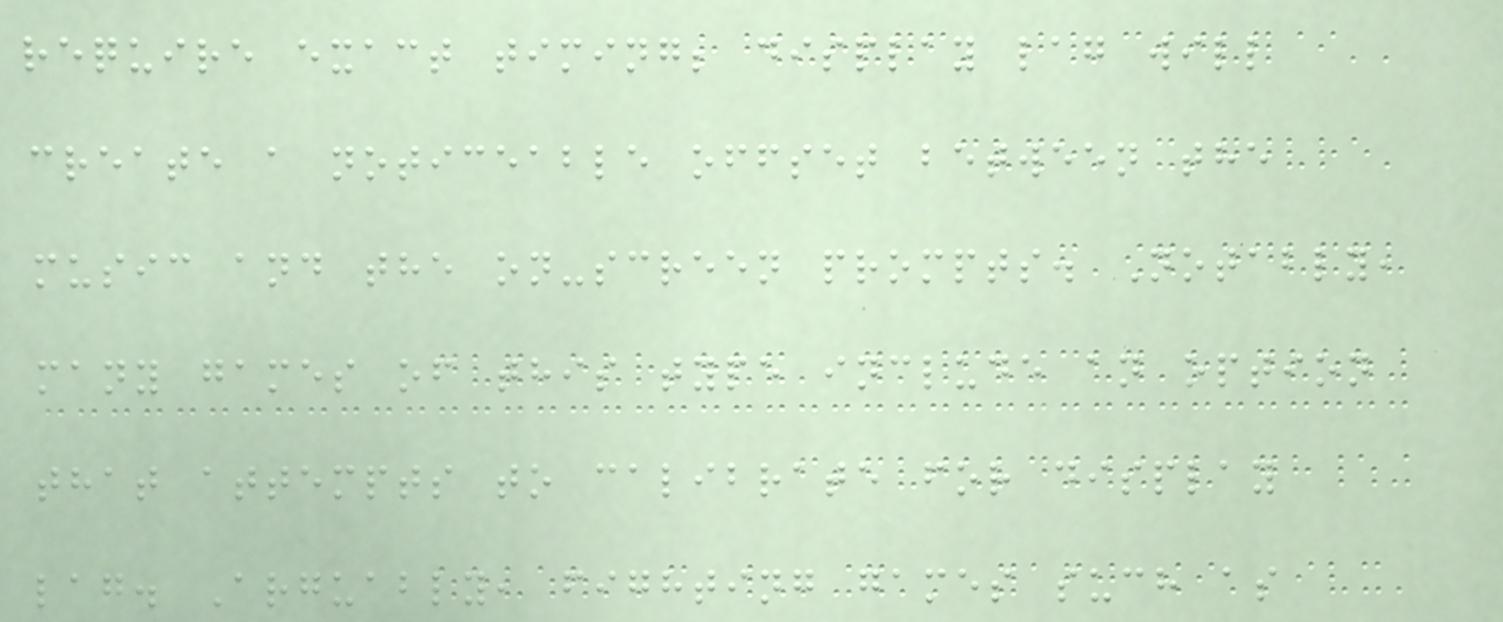require exact timing; display lag will
create a noticeable offset between the
music and the on-screen prompts. Notably,
many games of this type include an option
that attempts to calibrate for display
lag. Arguably, fighting games such as
